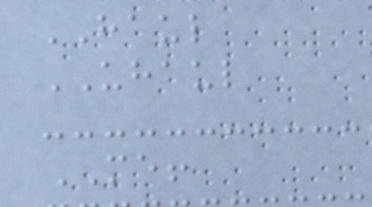HAUL
UHAUL
ME!
